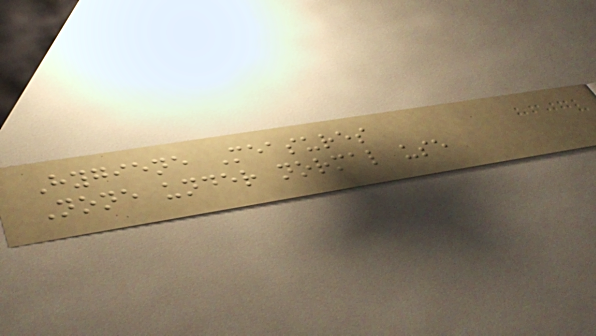Hygiene Measures
None under normal use
